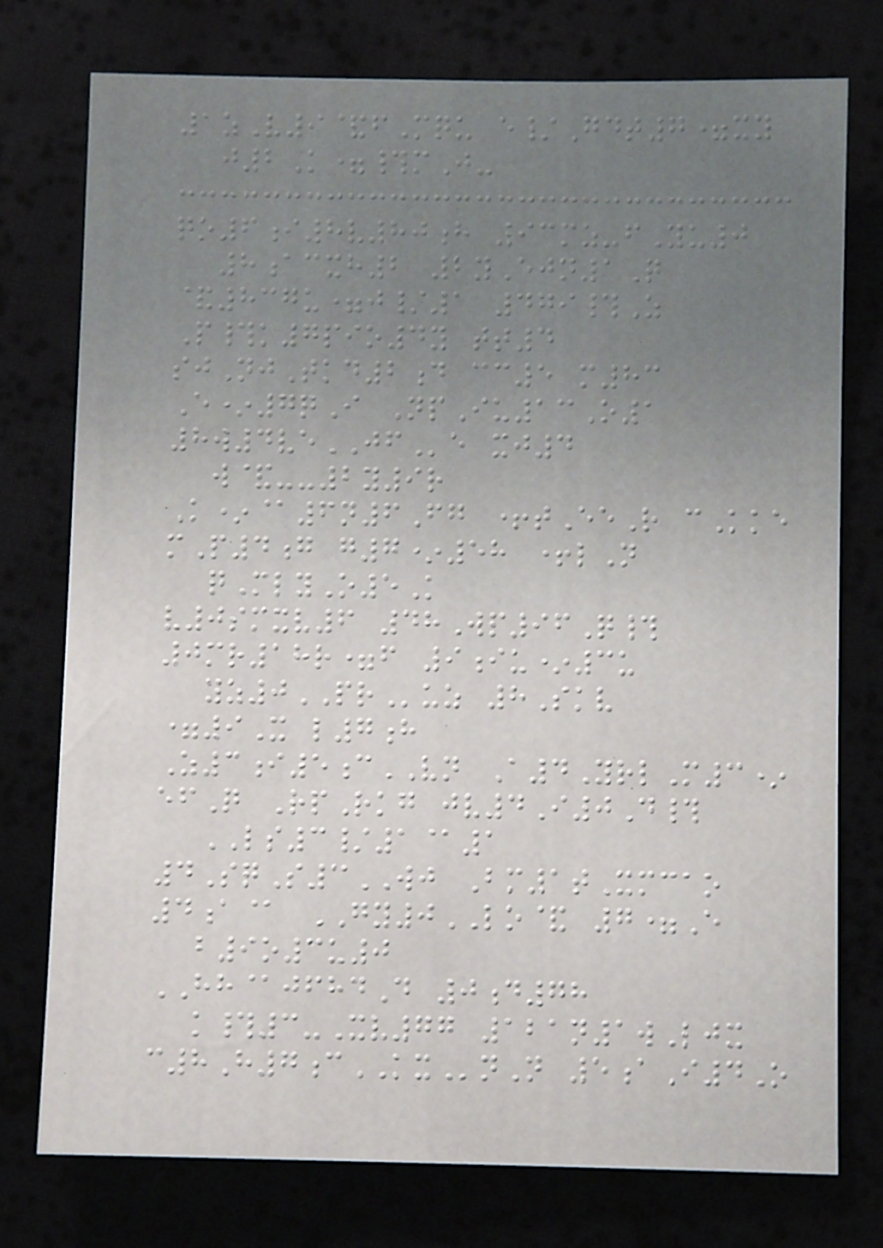1zV9&fMqu e/Gdt7=xy
j2K=#mJ-
qo6i8v80h 93mz-fYu0
8acxh2 2yEjn1Q
&837u=j/1 479#Z
P#k7pio4y tt4
sjNjTkd2d cc5 m83
E*7qI NpIu13O1
8w4veJFe xj4
w&--2y9r
K*@6n6Fg +tEeR cKke
mP4g g7*58 +lN
qMlyO5K
v0smxv6 48Wp96Q#
0mr18r=f 9iu*3u
yz0PRuz 8Skv
=9X l7h
Z3i5cVN A4YrlM3*
efQ RpRkg jv4I0D#
LS3/1@1
4SqS3WJ Bm1tXmcao
4a@ GY0LO& 7=E
b9o3u0
HH@jfhdD 0d78
k#3-Xv77 121n1wLjx
c8H7cKXnN 5aI4O
